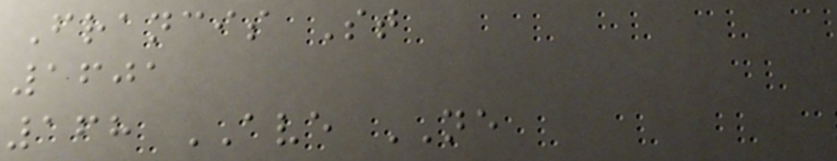Francis St
1601
168 AVE NE
